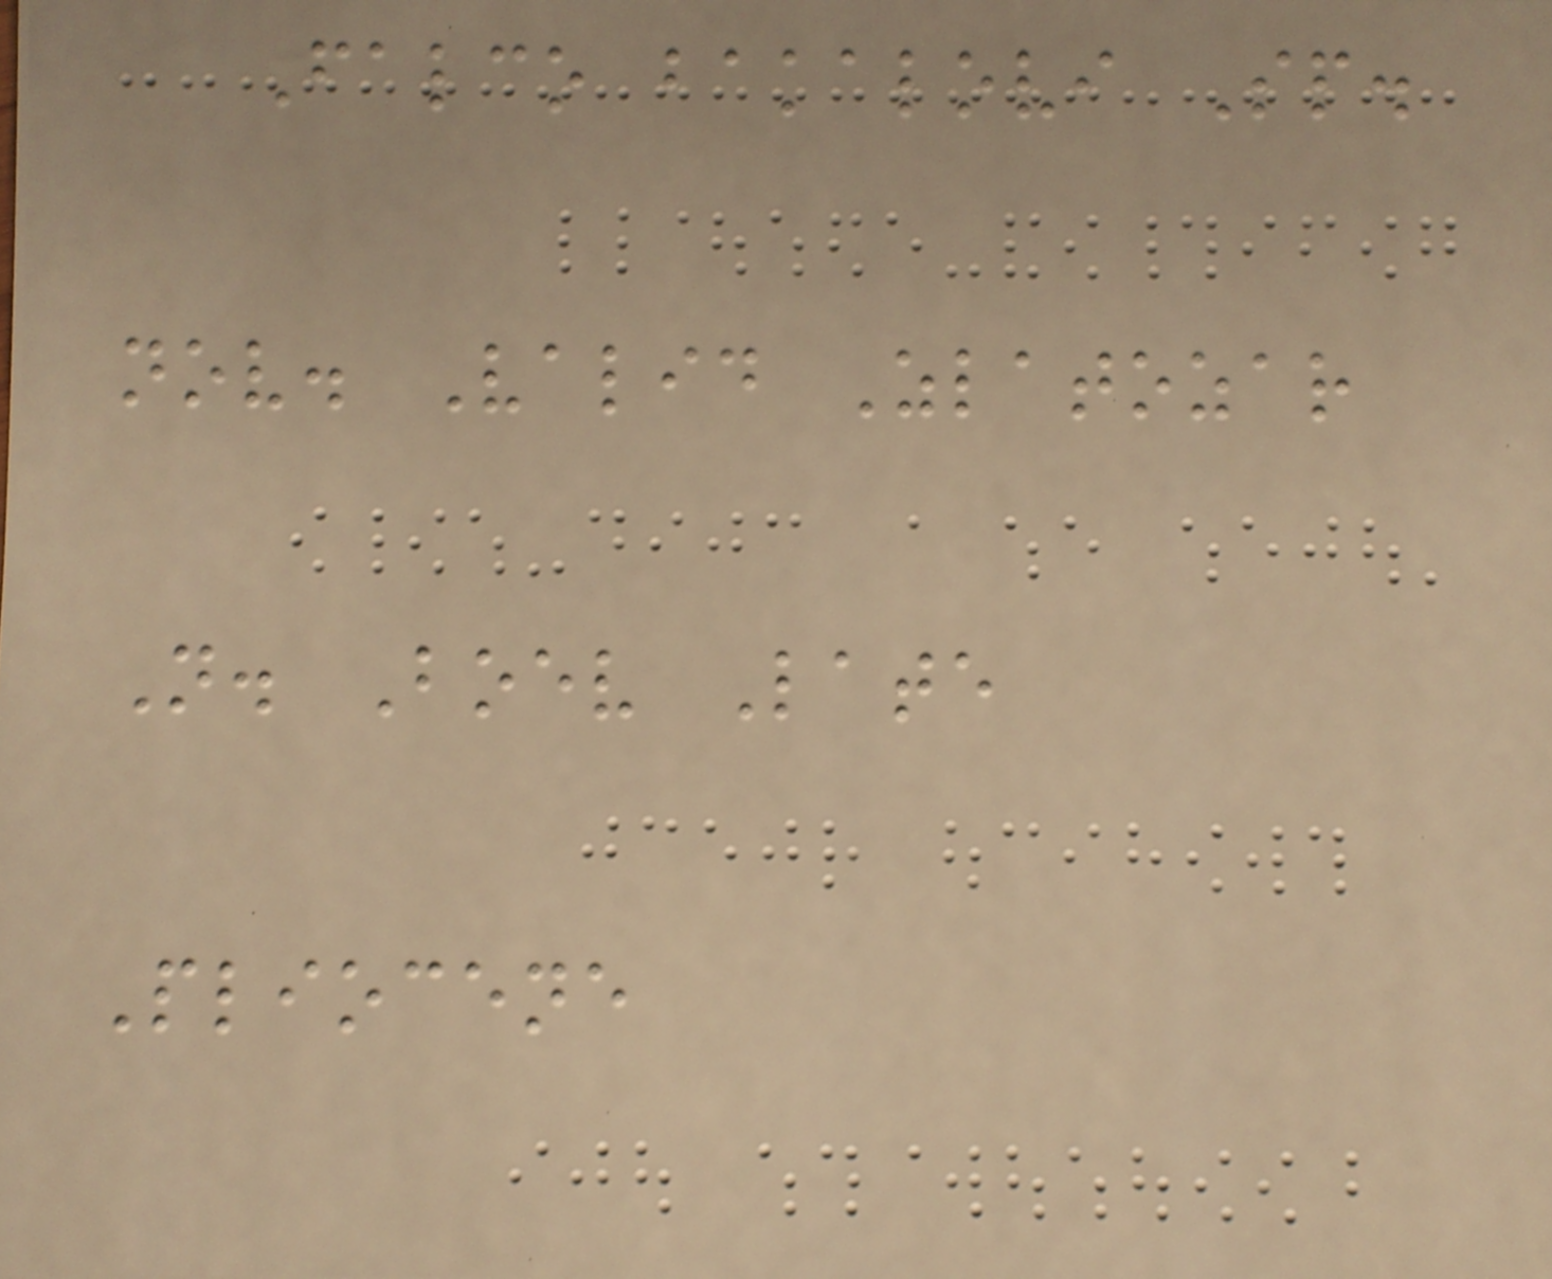Falco bakalovi Sp.
nov. Valid Zlatozar
N. Boev Late
Pliocene
